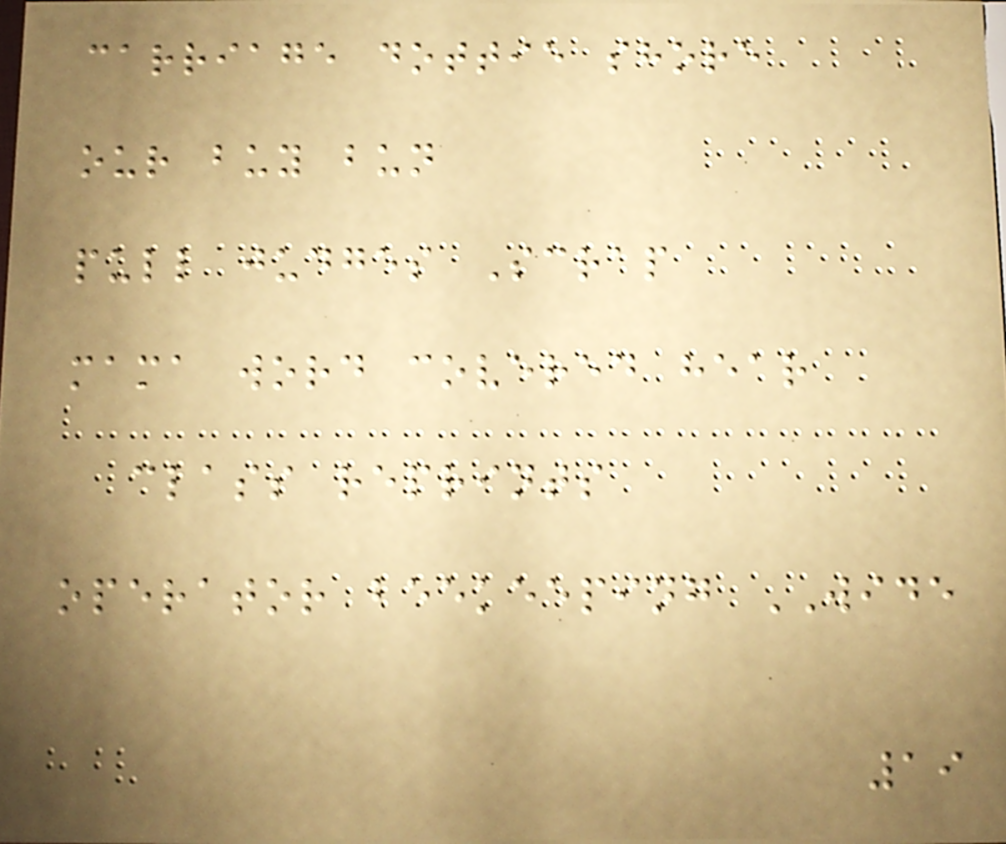carriage dottie shore
our buy bun
pull judges Scrap
mama word covered hear
class reprints
operator beekeeping WIDE
19
